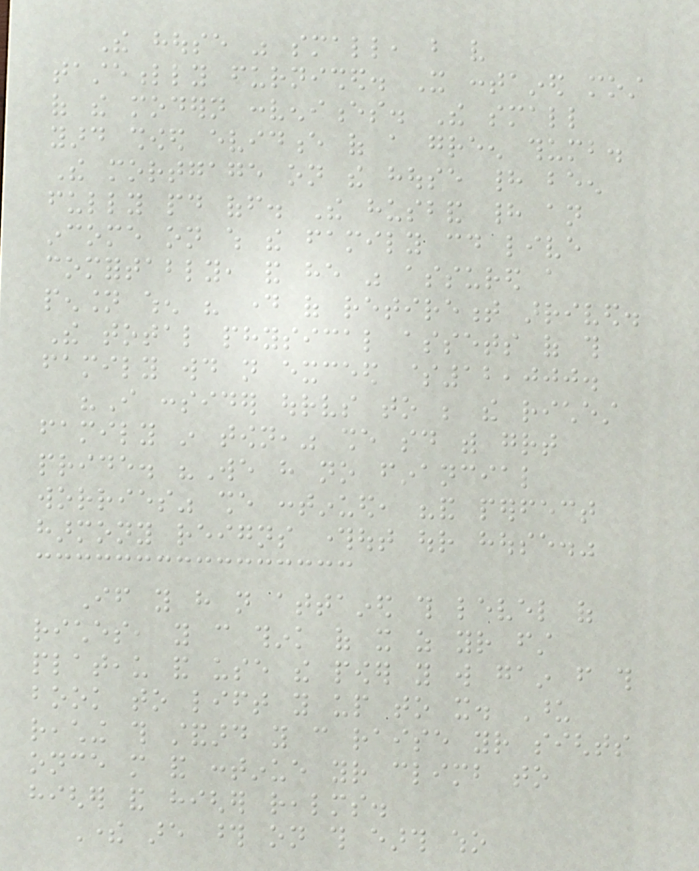The house was small, but very
tastefully furnished. It contained most
of the modern conveniences. The small
yard showed evidence of a green thumb.
The mortgage on the house had been
fully paid off. The husband had an
income on which the family could live
comfortably, and he was assured a
pension when his day of retirement arrived.
The total physical assets of this
family would not exceed $12,000.
"I consider ourselves to be the richest
family in town," she said with great
pride. "We have no financial
worries" she continued, "and perfect
harmony reigns throughout our house."
If you have not attained this level of
riches, you can think of it as your first
plateau and use the power you will gain from this
book to lift you up to it. Upon
reaching this standard you can raise your sights
once more and continue your climb to
higher and higher realms.
There are those on this earth who
